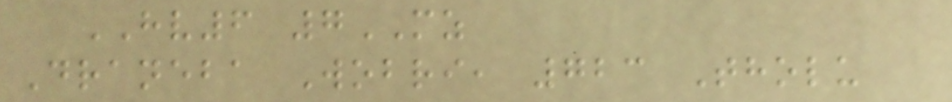HV6 7MZ
Draneba Wobri, 723 Tholu
